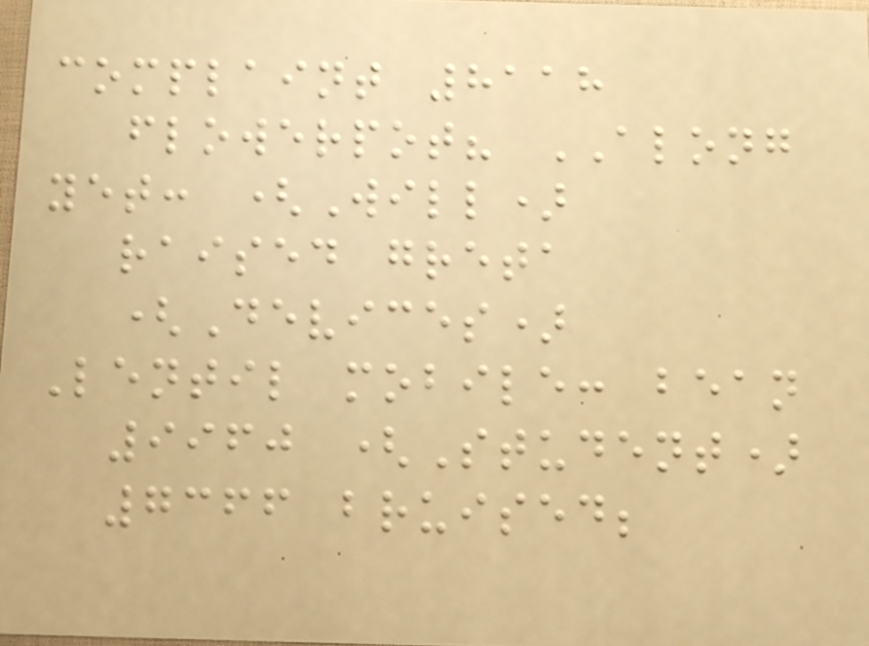complaint 8118
flowerpot? ALONG
yet: (Will)
raised greta
(Devices)
Lentil mobile: bean
9960 (Student)
7366 bruised;
